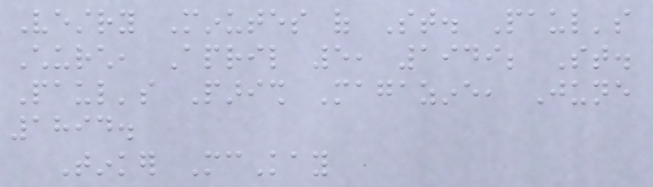Vestry Minutes of St. Paul's
Church, April 5, 1949; St.
Paul's Parish Magazine, June
1894.
Tinker McKay
